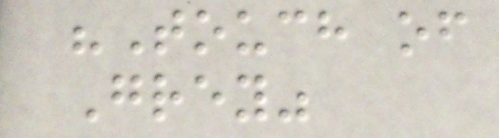"Touch of
Grey"
